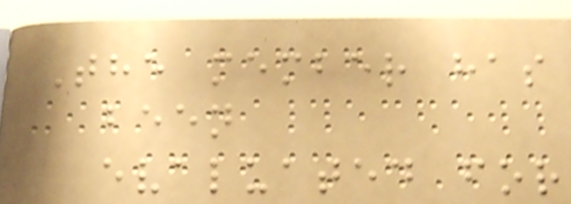The member has
been
evaluated for
